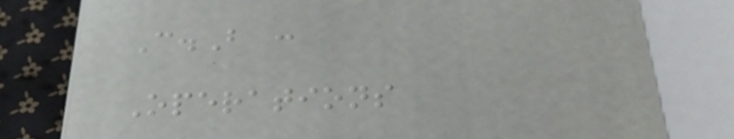C.B :
Operations
